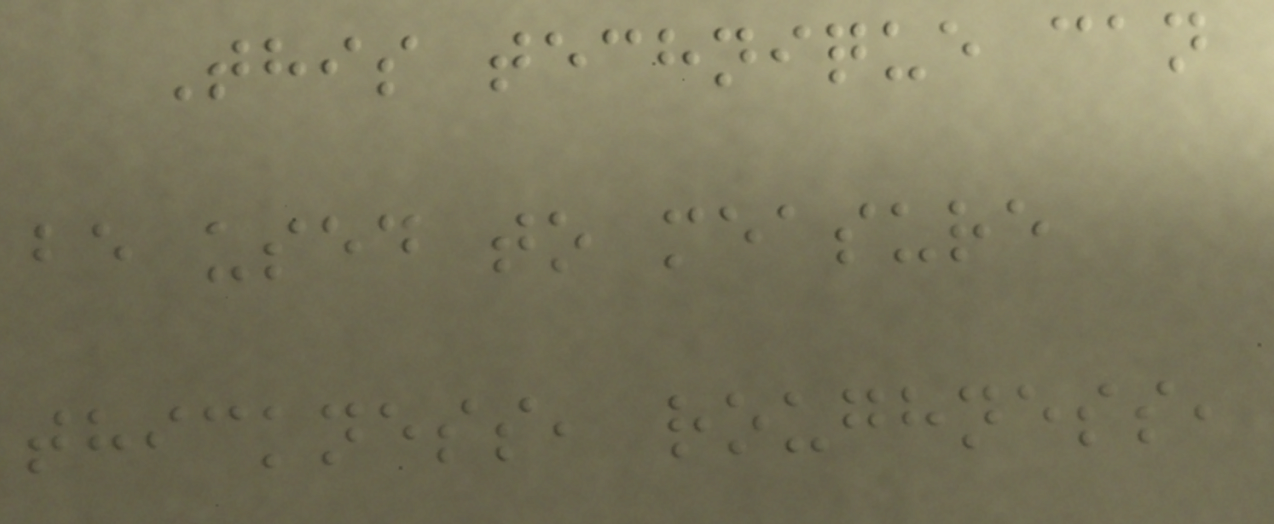This technique can
be used to measure
thickness, roughness,
